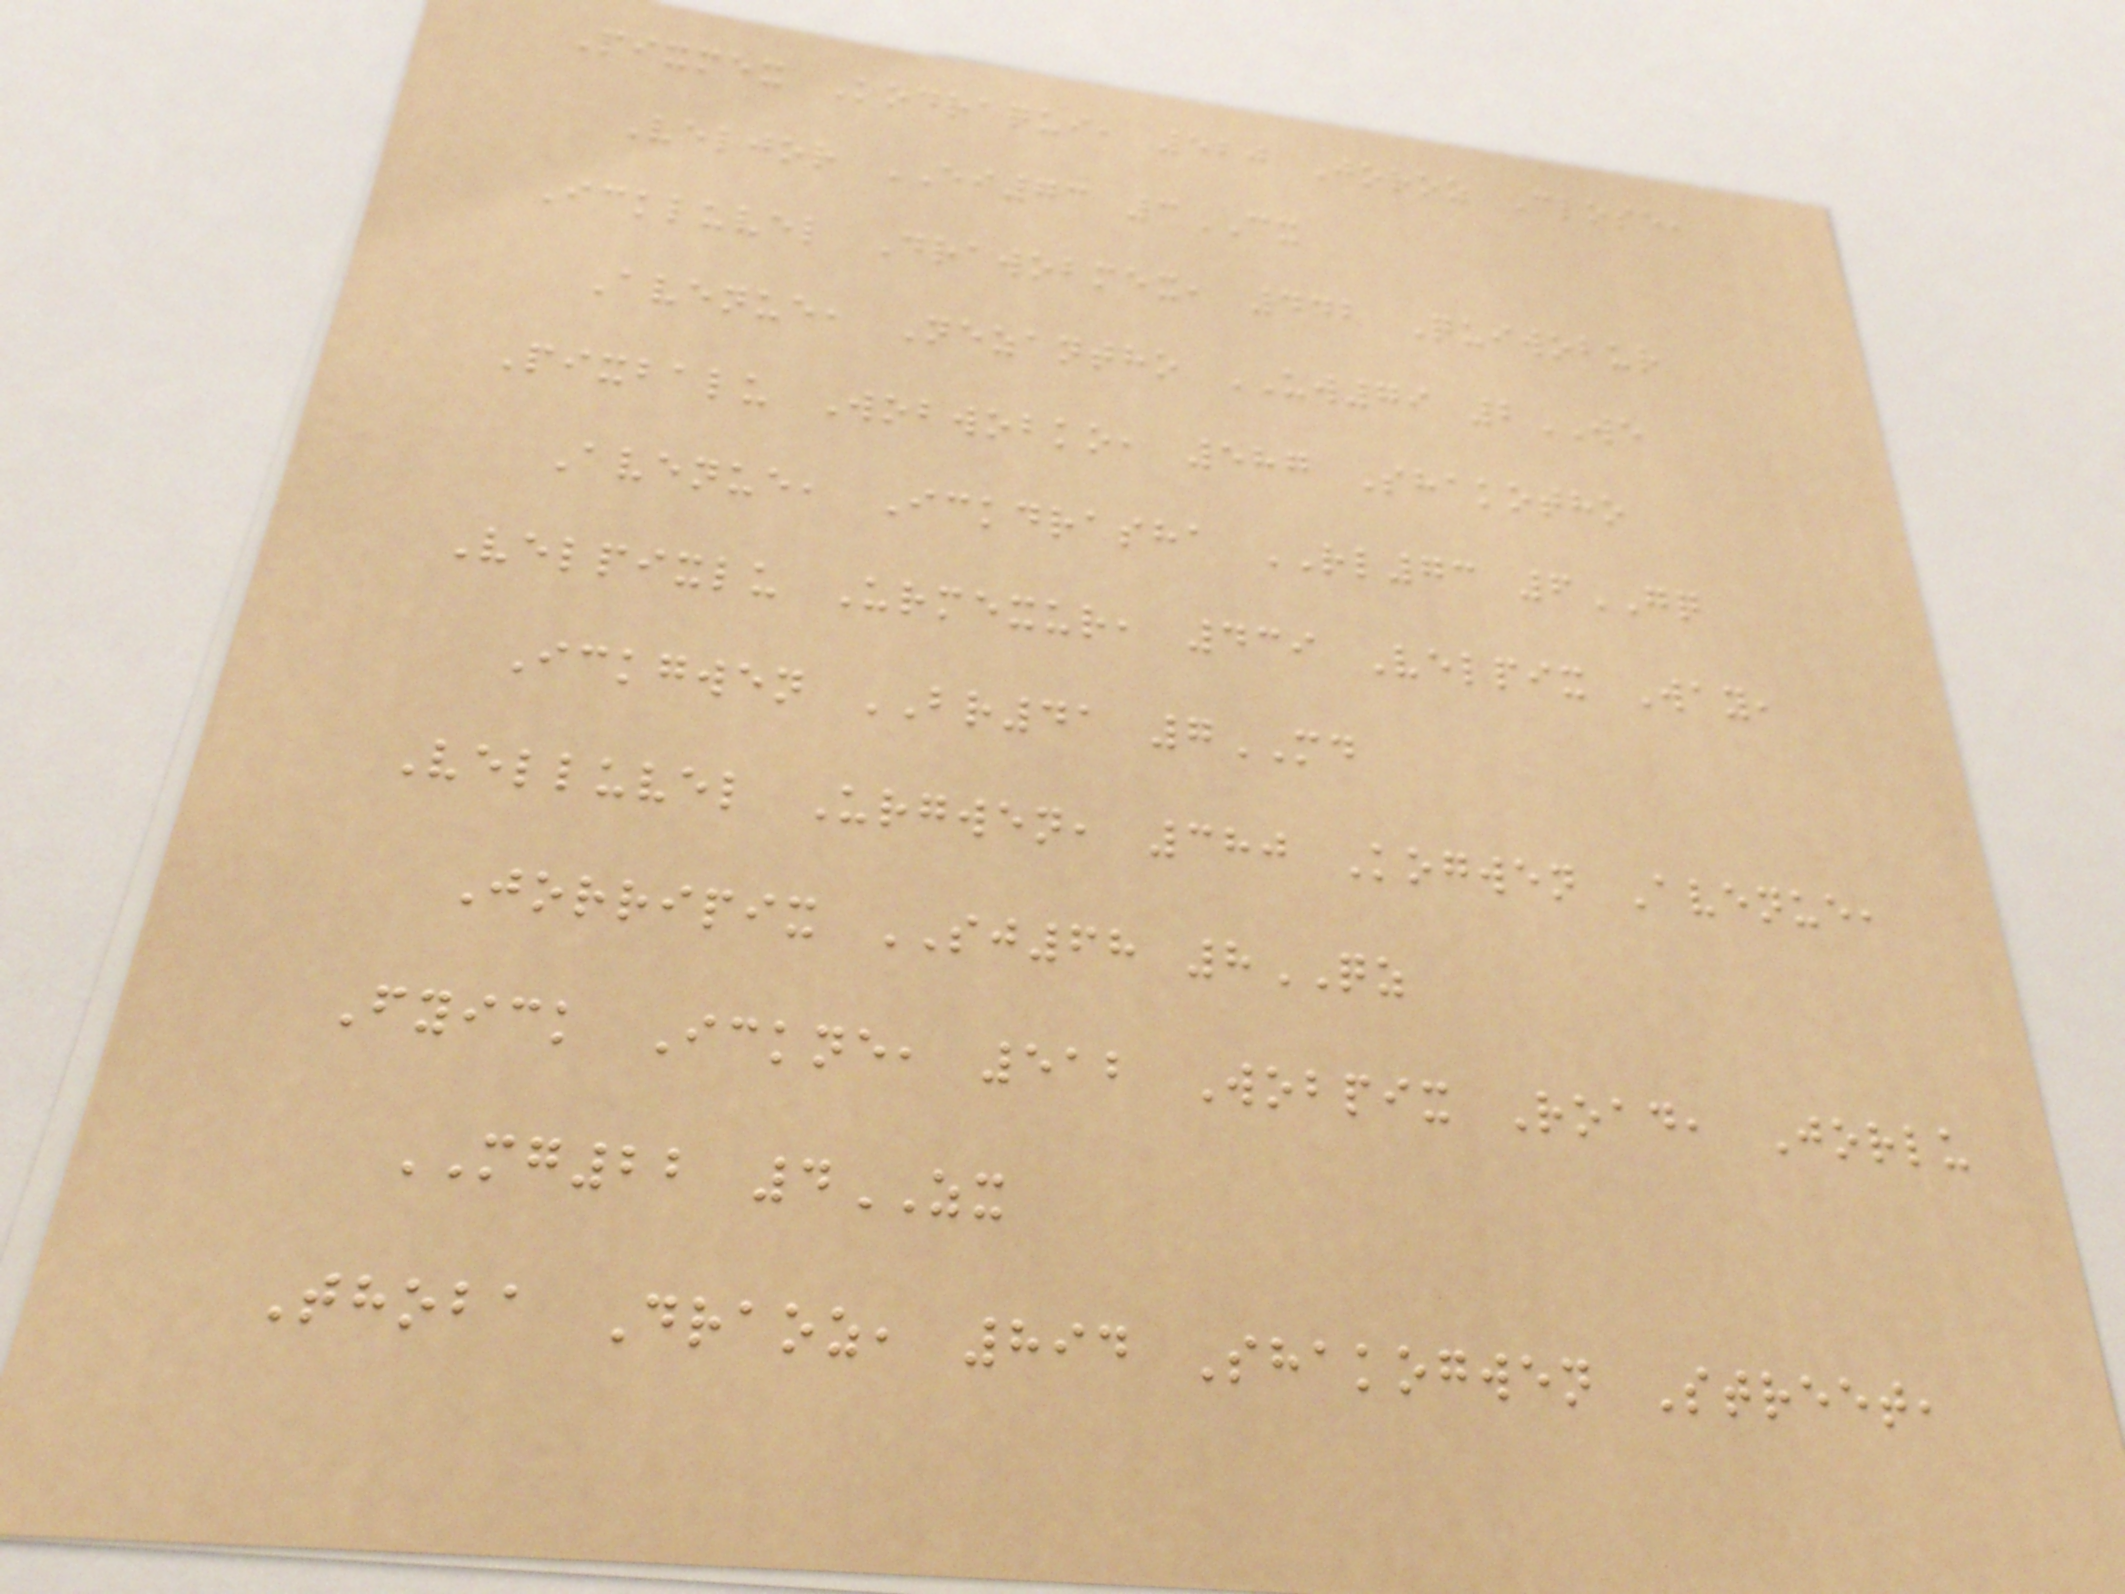Pixmex Kodraqui, 520 Joroz Close,
Veljor EI73 3CX
Ickluvel Drawobmex, 442 Quiwobur
Avenue, Nezantho UW79 2WE
Pixbalu Wobwobko, 587 Shakotho
Avenue, Ickdrasha RL73 6GQ
Velpixlu Urmexur, 439 Velpix Way,
Ickgwen BR41 7MD
Velluvel Urgwen, 380 Kogwen Avenue,
Jorripix SJ68 8QZ
Fyick Ickne, 512 Wobpix Road, Jorlu
MG22 4ZX
Thoba Draoz, 894 Shakogwen Street,
